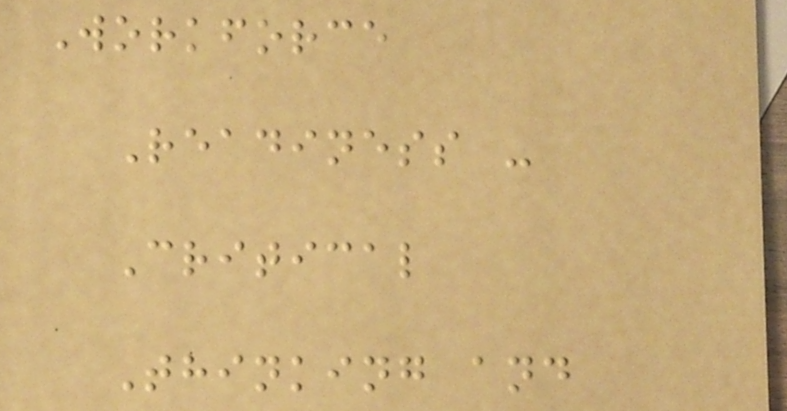Workforce
Readiness -
Critical
Thinking and
